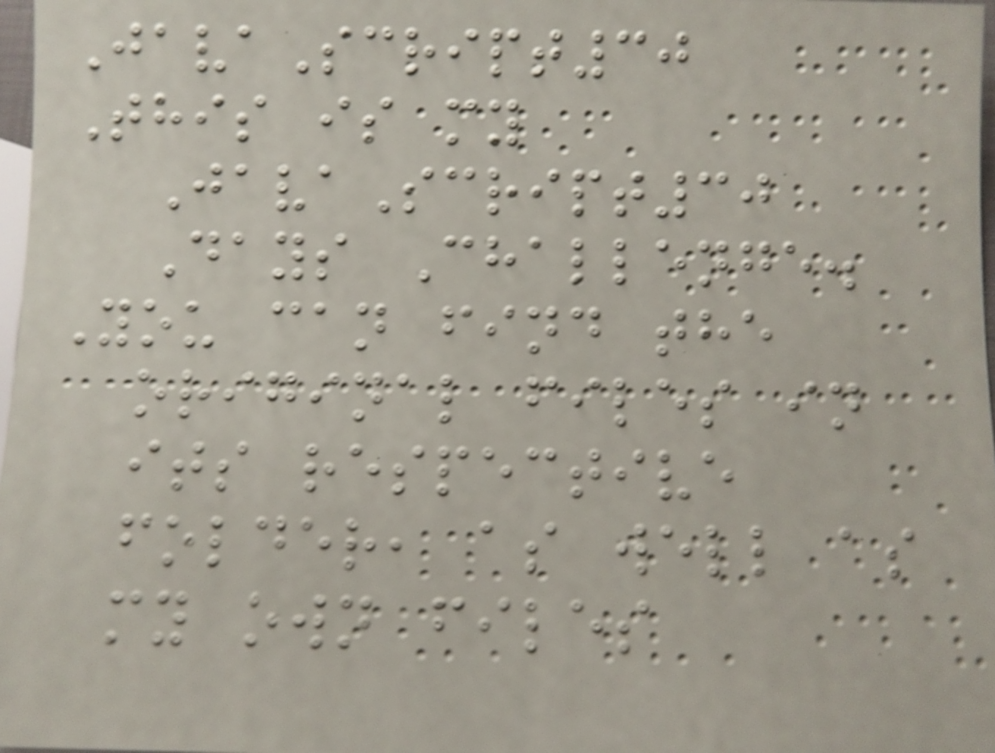JavaScript30
This is my
JavaScript30
Days Challenge.
You can find the
original files in
its respective
folder, as well as
my own files
